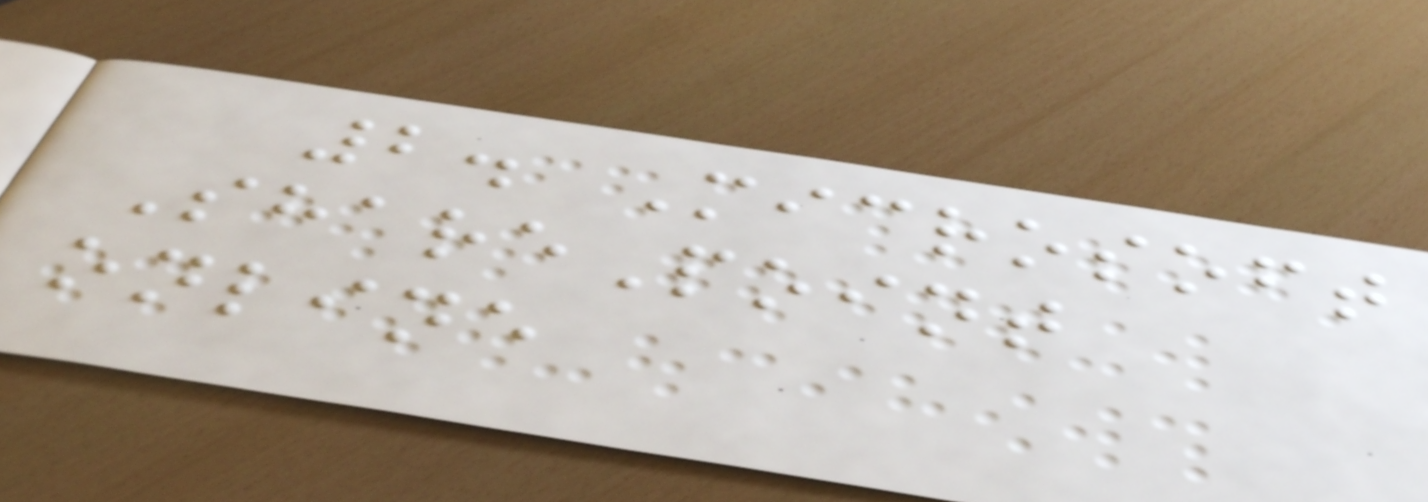2. Microsoft
SharePoint
online
